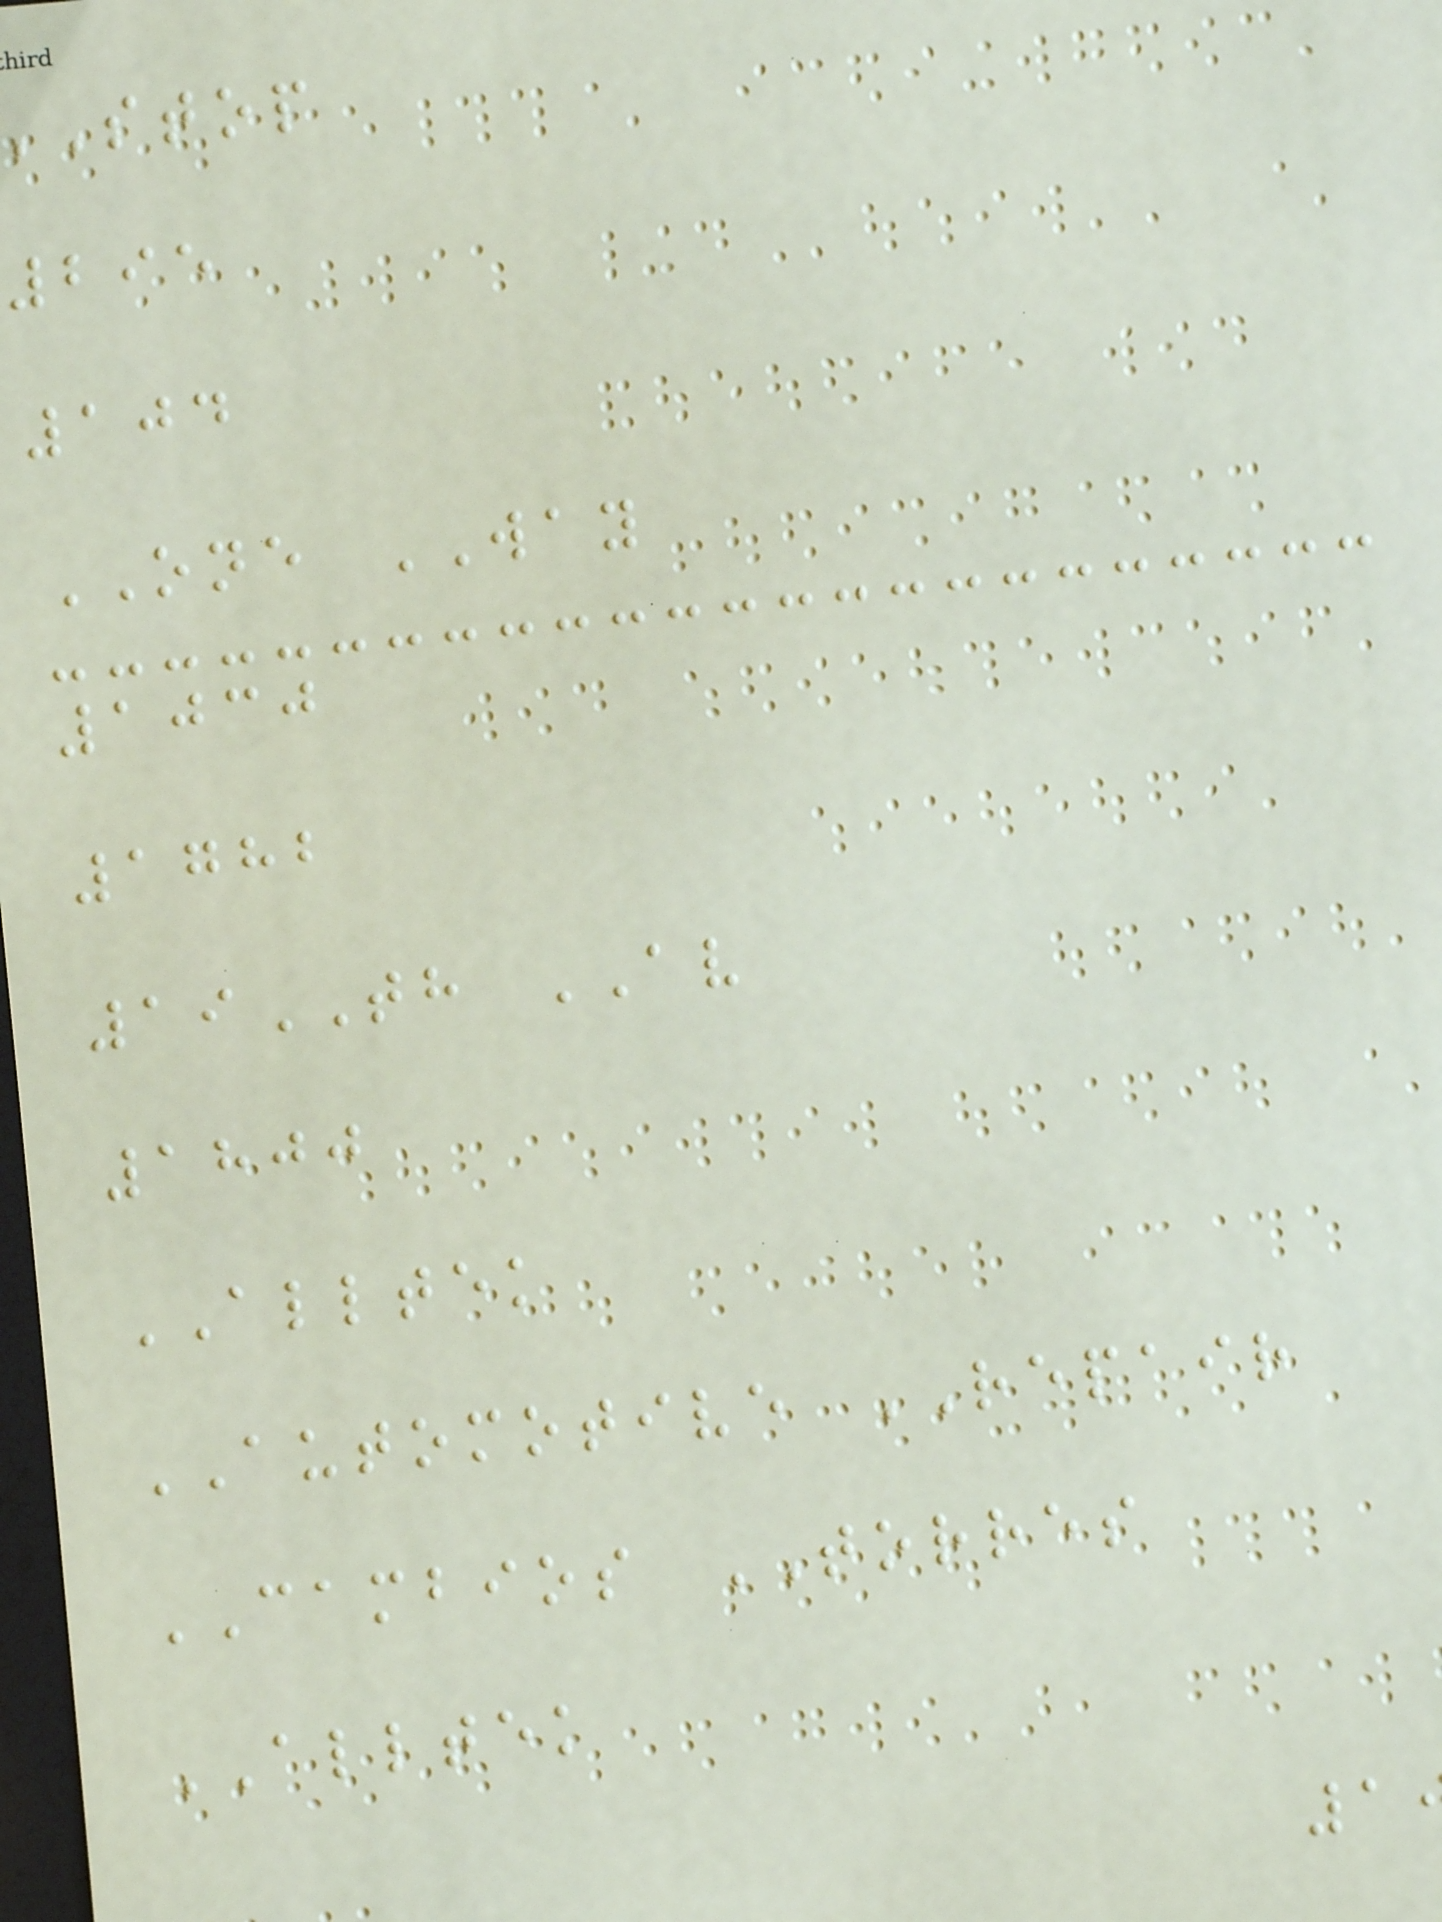stop
295
104
ONE WAY
1030
1782
19TH AV
1800
ALLTEK
AUTOMOTIVE REPAIR
CAMBIOS TORRES
ALLTEK
